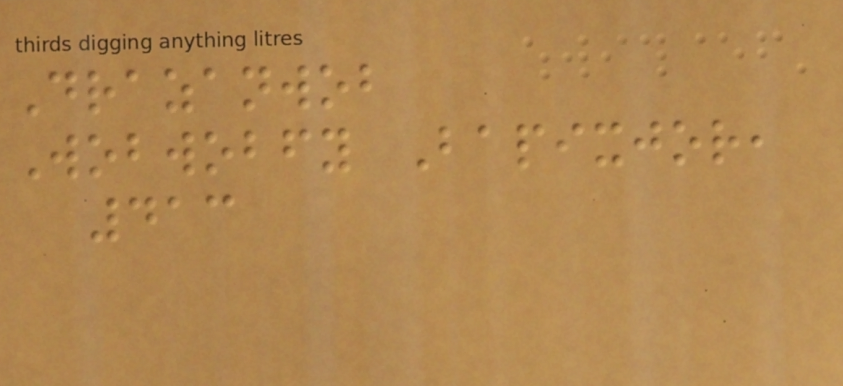Drazanwob
Wobwobfy Bapixjor,
413
